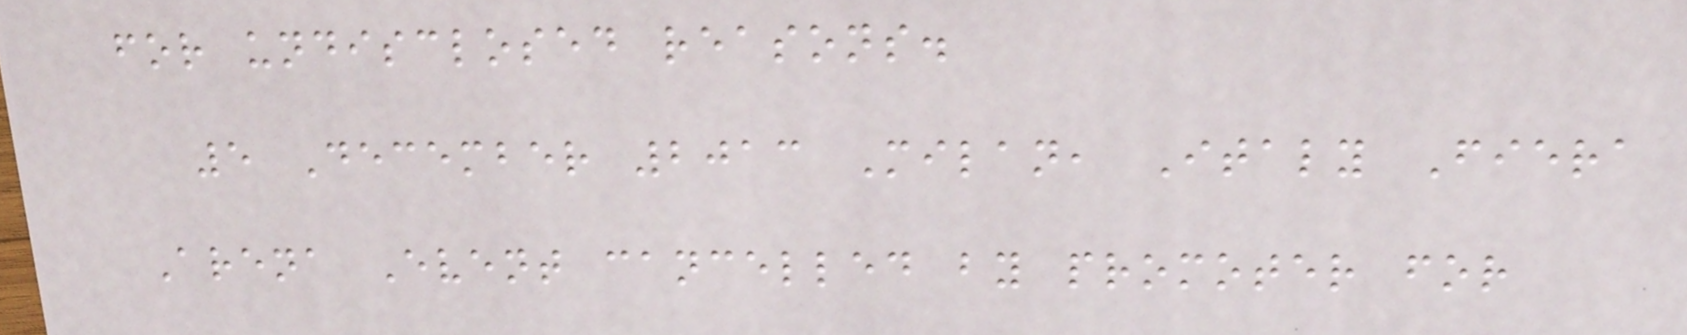for undisclosed reasons.
5 December 2013 Milan, Italy Fiera
Arena Event cancelled by promoter for
